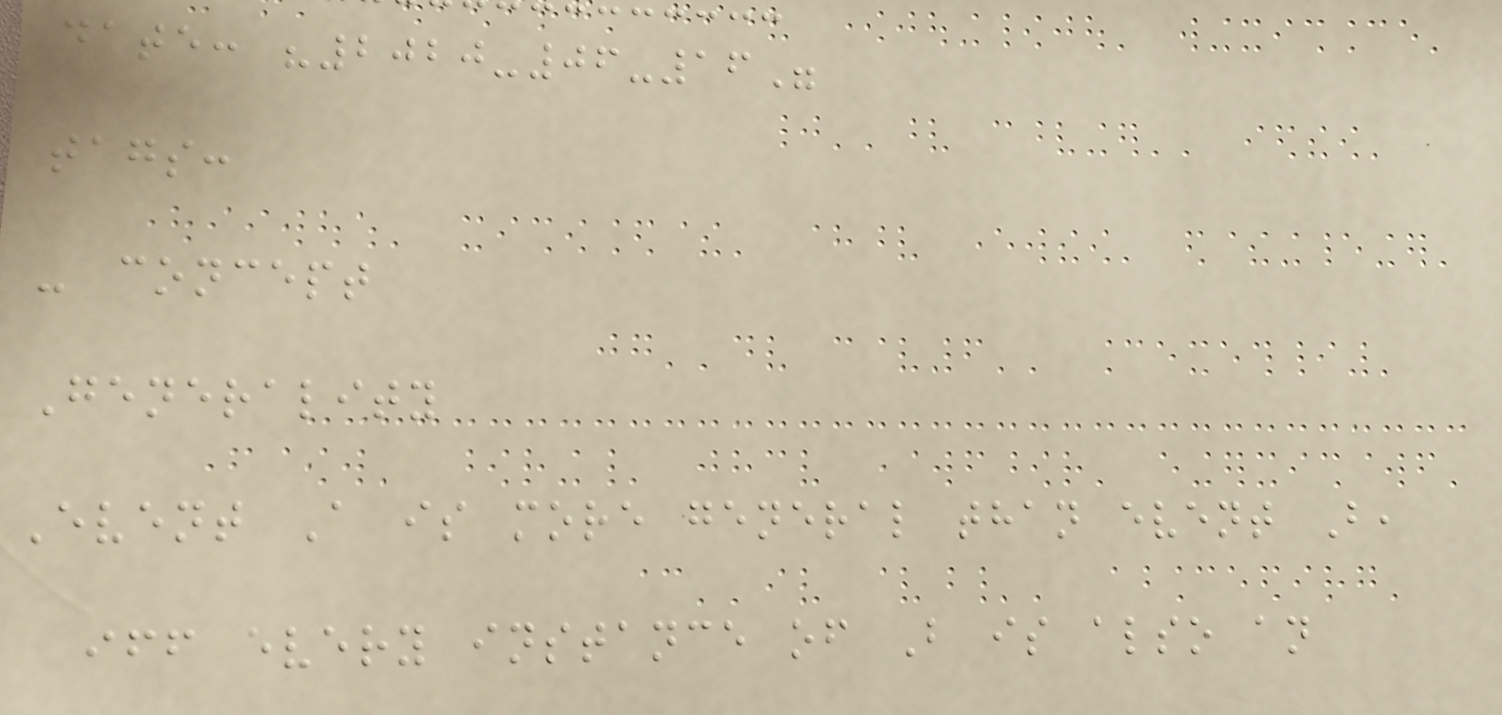date: "2020-06-16"
tags:
- concept
Generality
Event A is more general than event B,
iff every instance of B is also an
